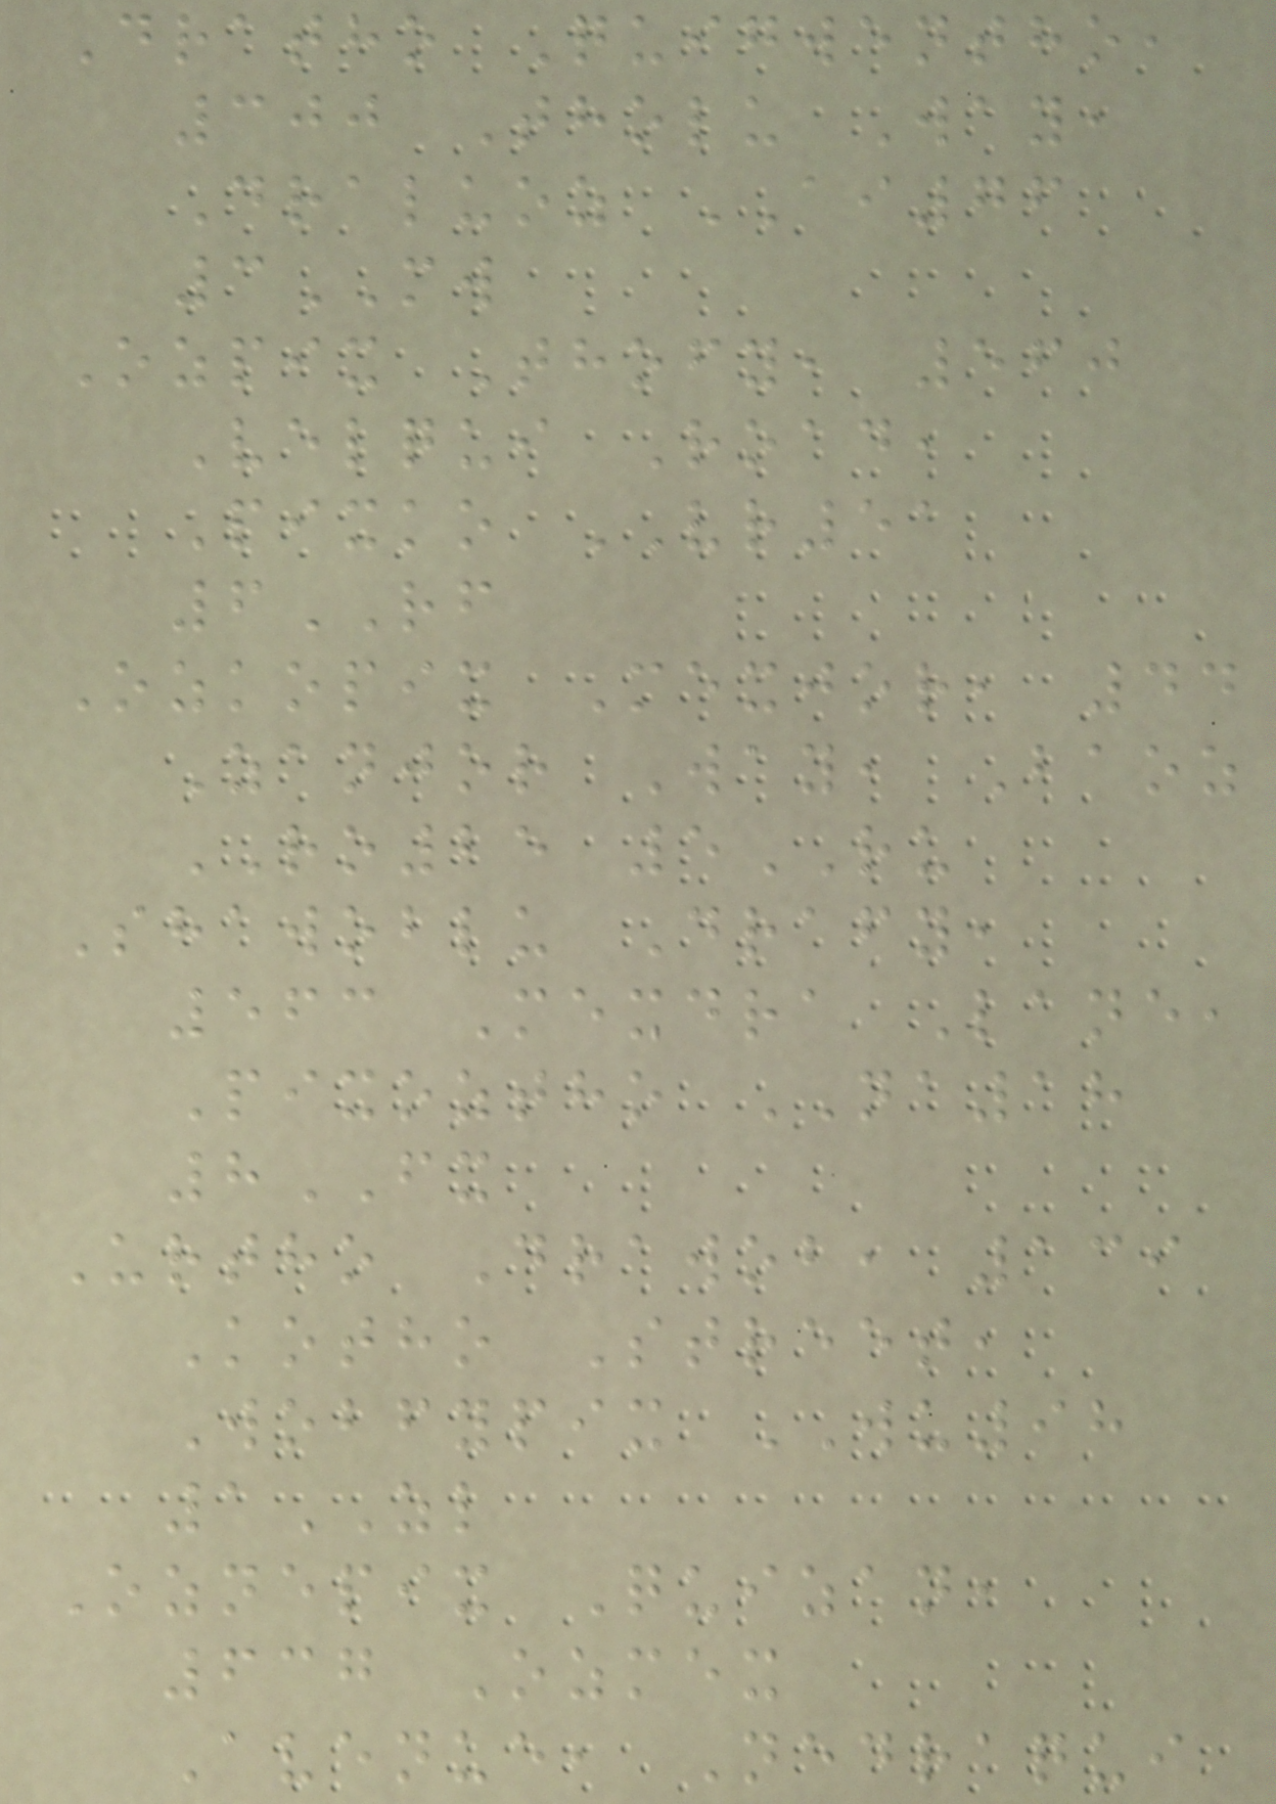Dratho Quigwentho,
300 Tholu Way,
Draluoz AI76
3MW
Ozpix Thofy, 560
Velqui Road,
Pixko VR51
6RF
Ozkopix Mexjor, 44
Zanjor Way, Baoz
RO25 5RU
Shawoblu Drafy,
563 Mexdra Lane,
Pixoztho NA18
8FX
Urtho Drawob, 139
Kotho Street,
Wobfypix WU98
1ZL
Oznepix Quizan,
637 Ozmex
Avenue, Nedraqui
